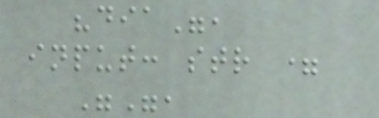"dia",
input: str =
"",
